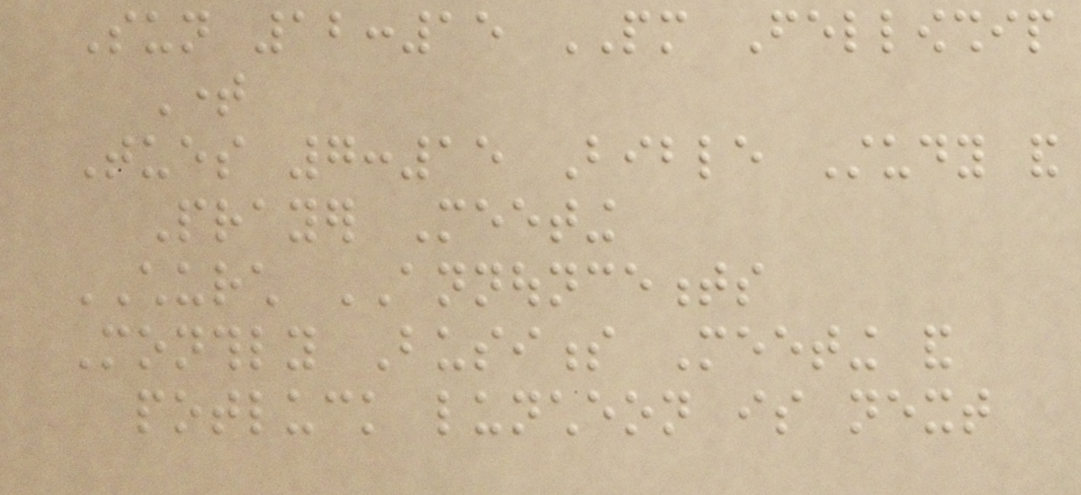Sun 12:15 PM Fellowship
Time
Tues 7:15 Bible Study and
Prayer Meeting
CHURCH ANNOUNCEMENTS
Monthly Business Meeting and
potluck luncheon is next
